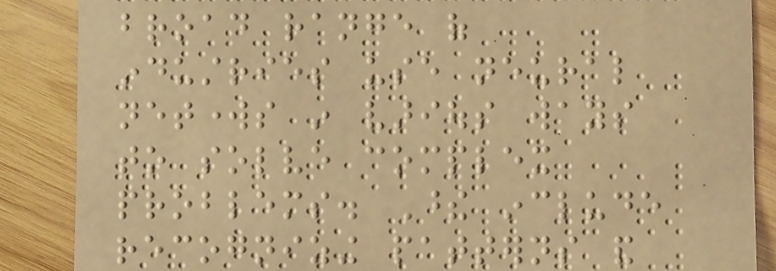broad range of
industries use neural
networks in various ways
to solve complex
problems. These include
recognizing patterns and
